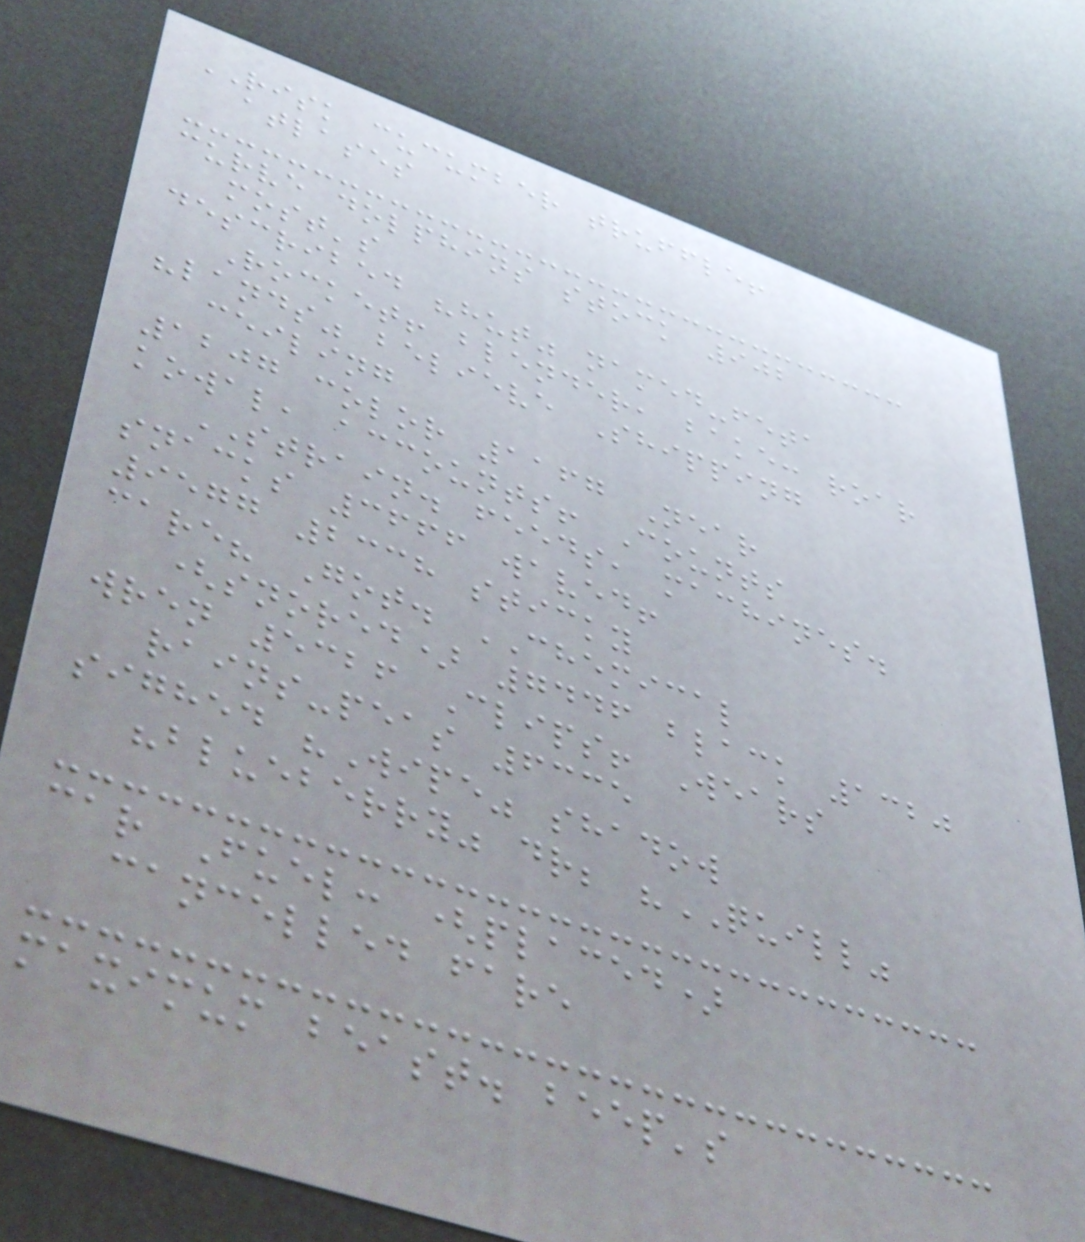RISK cucumber truffle!
atlases
curve dolphins stock 902
most's
described "hut" named-feta
Rocket! blender, bake: roar
"lands" believe Shipping
ceiling
1207 color 1167 Near
kowal, accounts! Counts
STRAIN. feeds, machines.
snacks 3666 waved!
9577 2338 sticky
care? Got. CHEMICAL
(snored) 7446 black 1320
wren 5326 Clips! Wears
rains-peas 6335
sighed "Wipe" shadow
"blueberry" dr; "QUILL"
car Fuel: (placed)
cancelled fare
maximum beast. beep's
